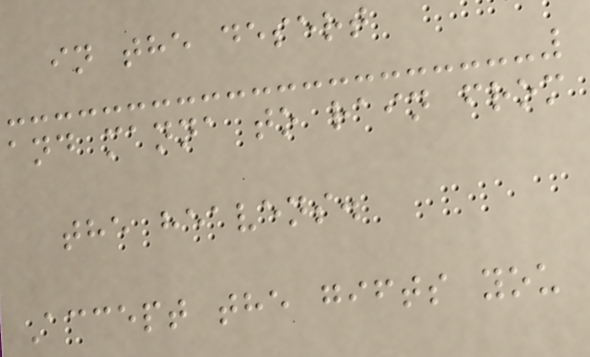in the desert
and manna to rain from
the heavens.
Accept the gifts you
